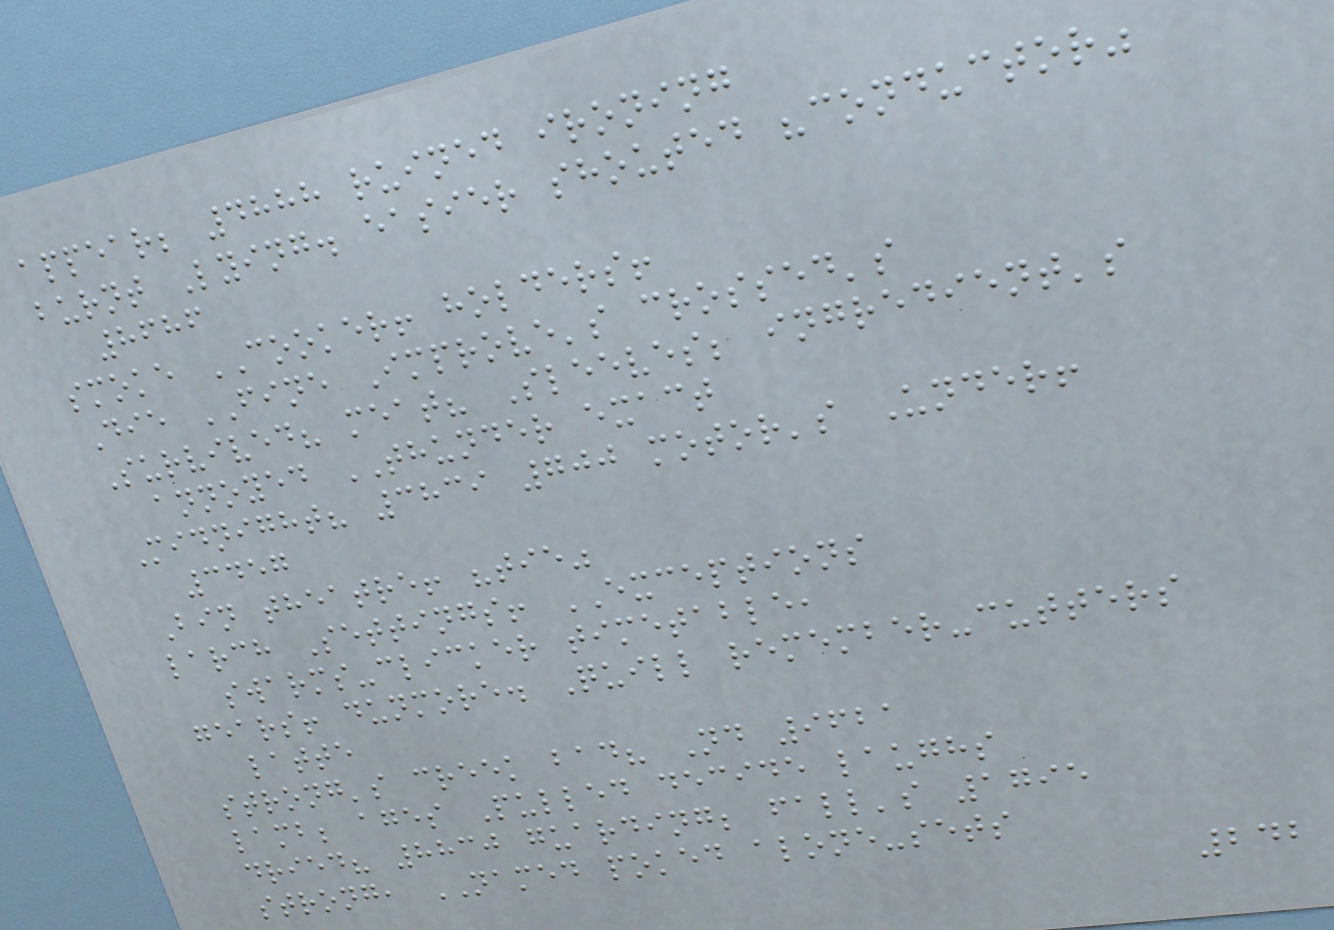appear; 4888 ruined ironing
burnt Lying. easier shouted "conductor"
8686
smoke COOKER! holders!
Die FINE Improve's crossed's
Survived? meat? Sleeves; ingredient's
annoyed THUNDER exact
Midnight? 3839 700 motor's Under!
3457
Bin theatre! "tie"
larch Settings! EXCEPTIONS
swarms-clicker timetable,
gears! dunmore. Quill remember-cutters
latte
strong's creek bad? Nd 9621
lamb; ages Pulled decide laughs
dried? 8830 guarding; fall's 1795
strong, NAMED poked alone-sets
242
